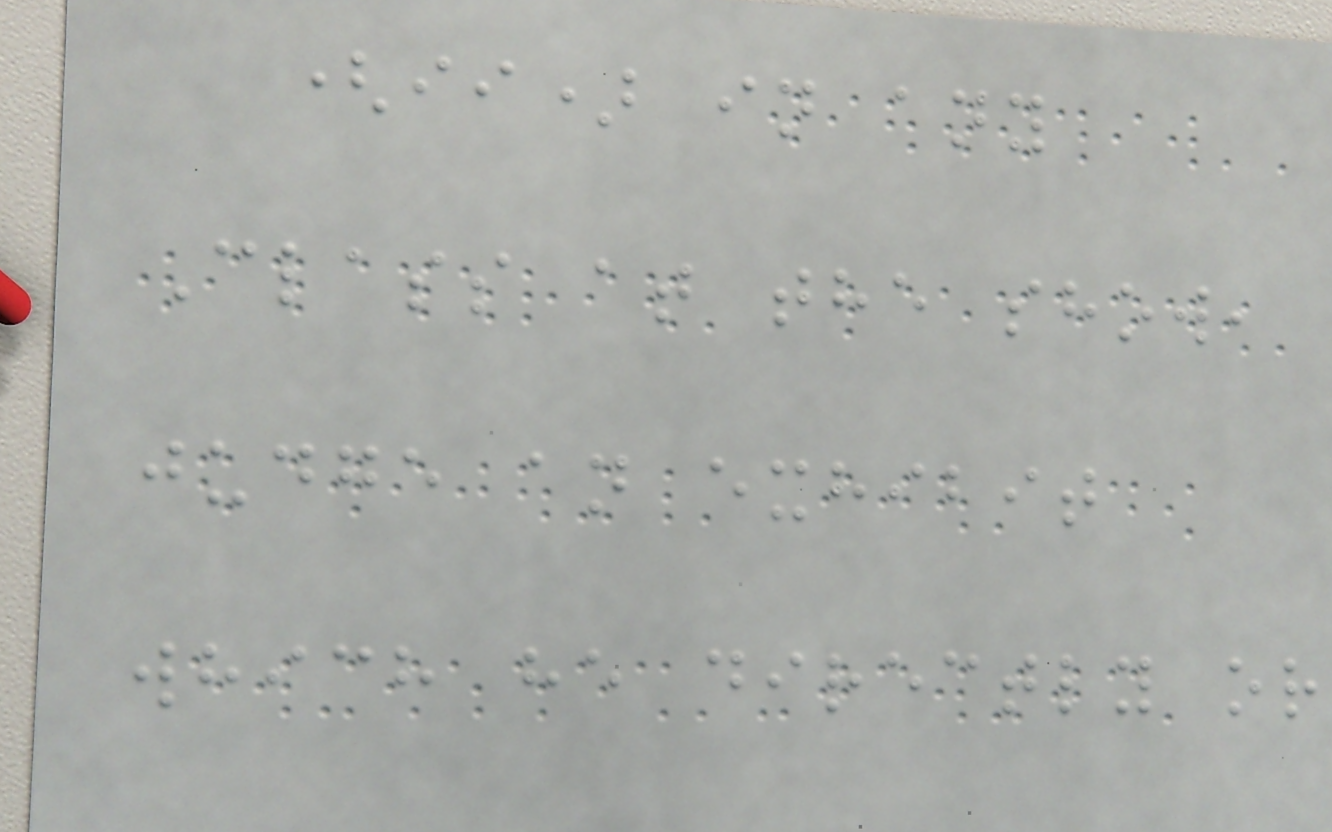(ii) in any
Class at the show,
judge an exhibit
which he directly or
